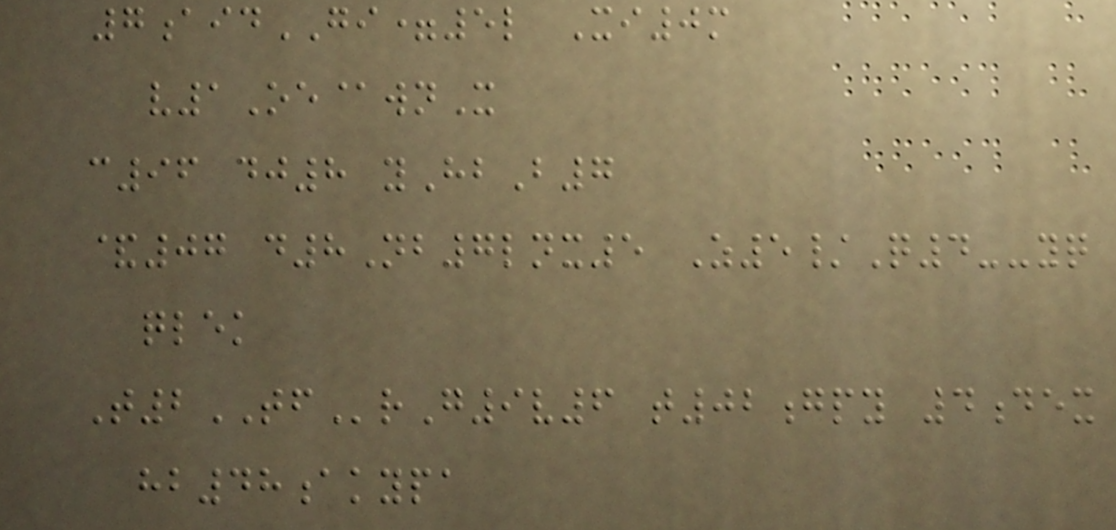7aidGI=5l Xi0m
v1Oe@wnX
c96 dj8 yHbB7
&07 d8Nb7lnx5 Z5/Q4--yq
qlek
T2TFrG9v6 t02gpy 4dex
hb48akypa
